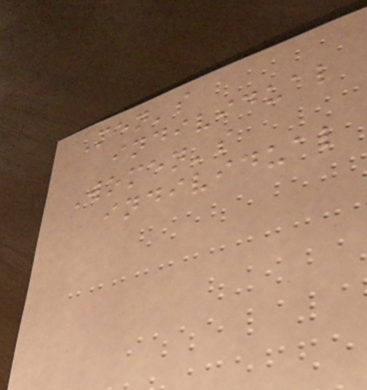Men's
individual
Women's
individual
